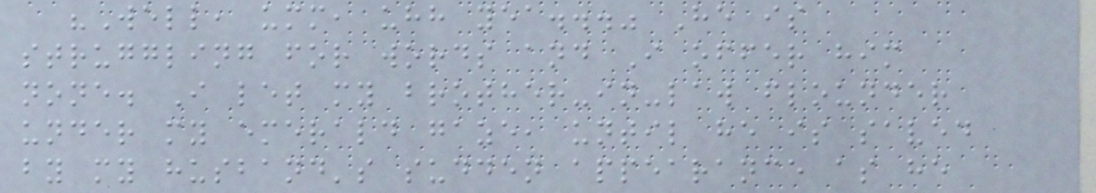"Well, umm, uhh yea..." He is
struggling for words and I offer him
none. I let my brother-in-law flounder
under my emerald gaze, until he is saved
by my husband's sudden appearance as he
